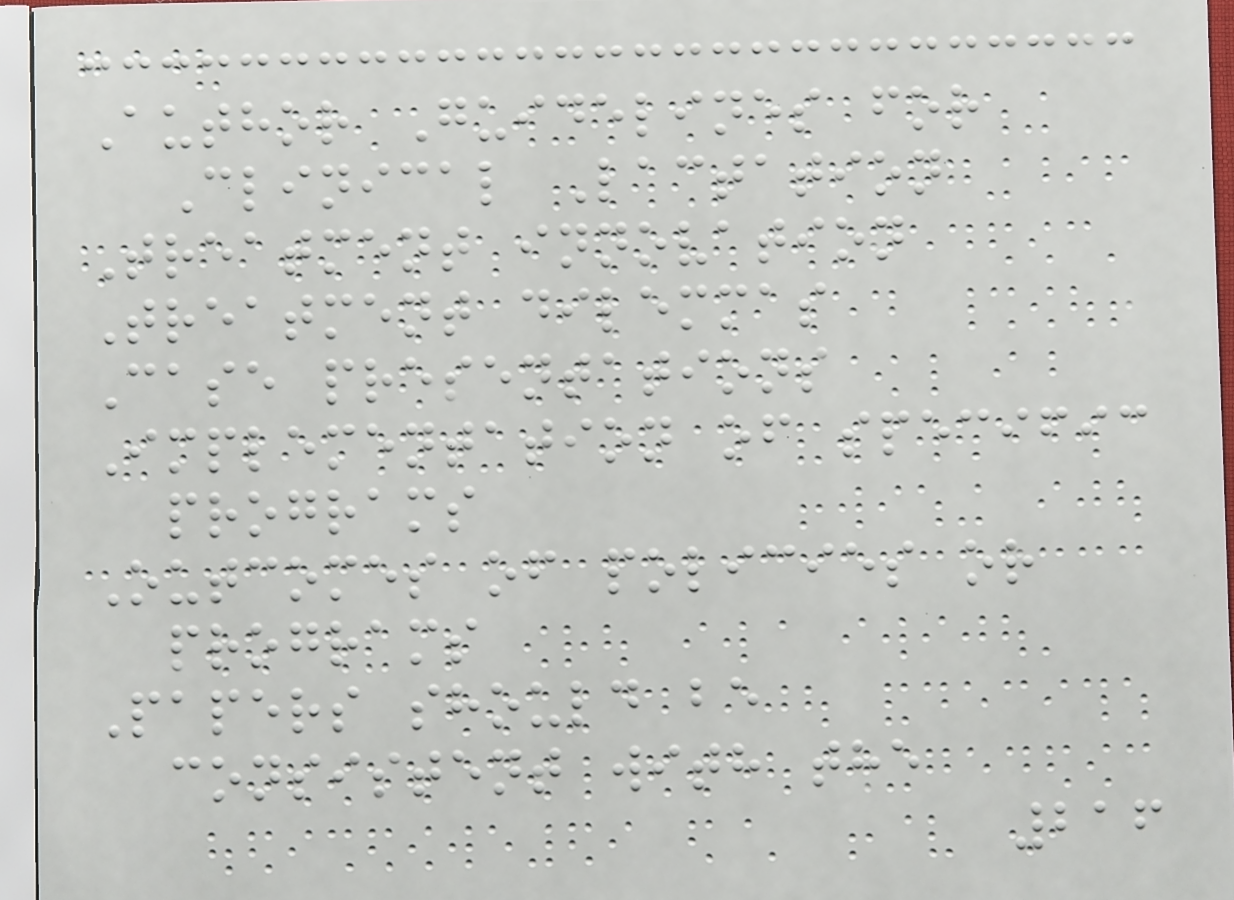Author Guidelines for
Clinical Lactation
Treatment innovation
Treatment dilemmas
Case presentations
Implementation of specific
programs
Outcomes of policies or
programs
Papers should be
consistent with the
216
